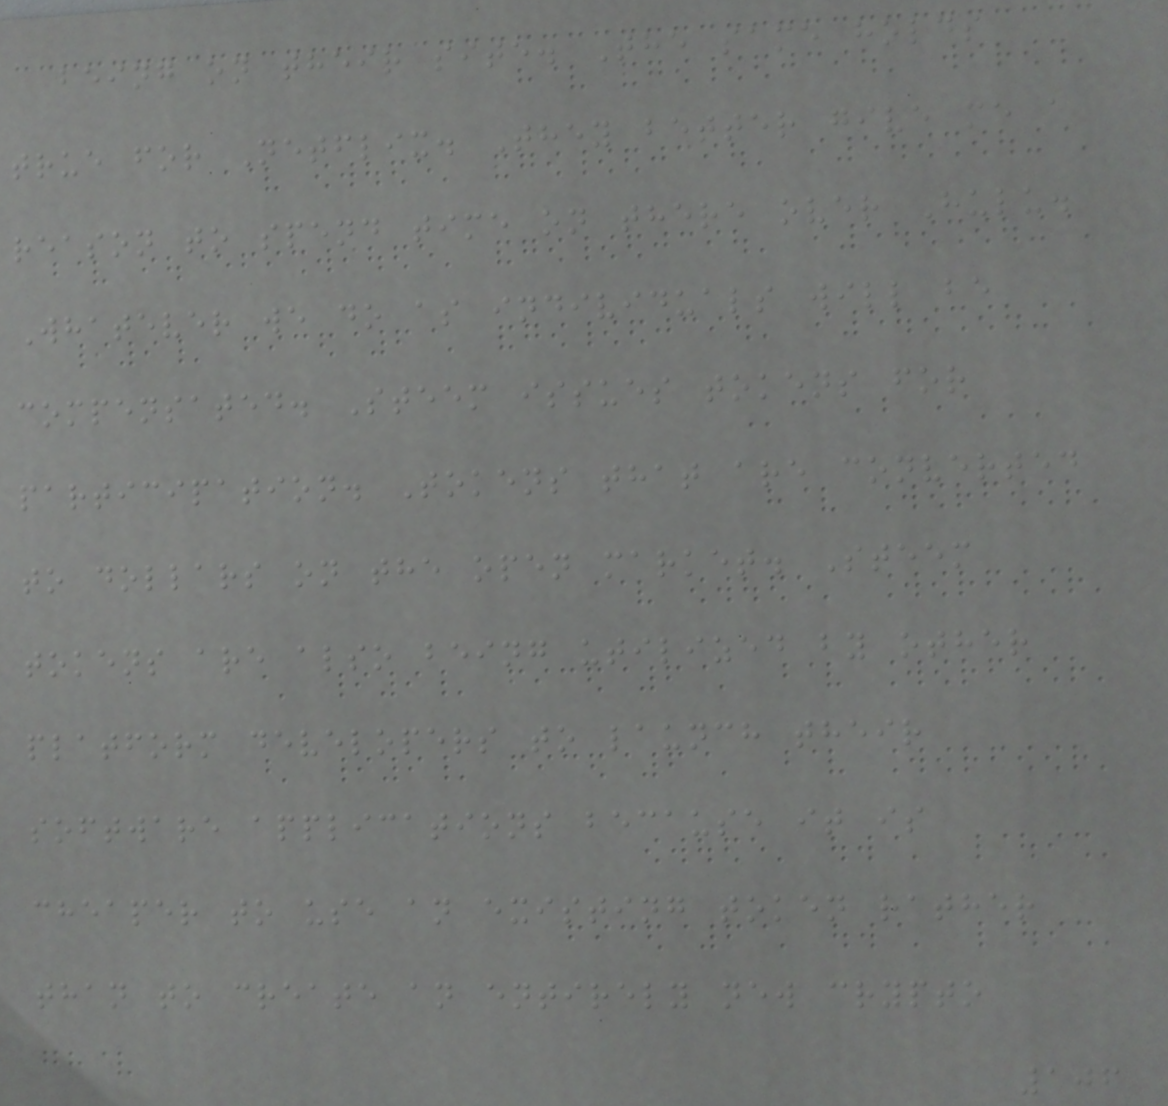being on their site. The same holds
true for Netflix. They better give me a
reason to spend time on there over Hulu.
Whatever we do as individuals will be
compensated. Steem issues tokens for
participation. Tokens that are converted
to dollars on the open market. Steem
tokens are also being utilized by other
platform developers to launch their
software applications because it is
cheaper to use an existing token rather
than to create an entirely new crypto
106
